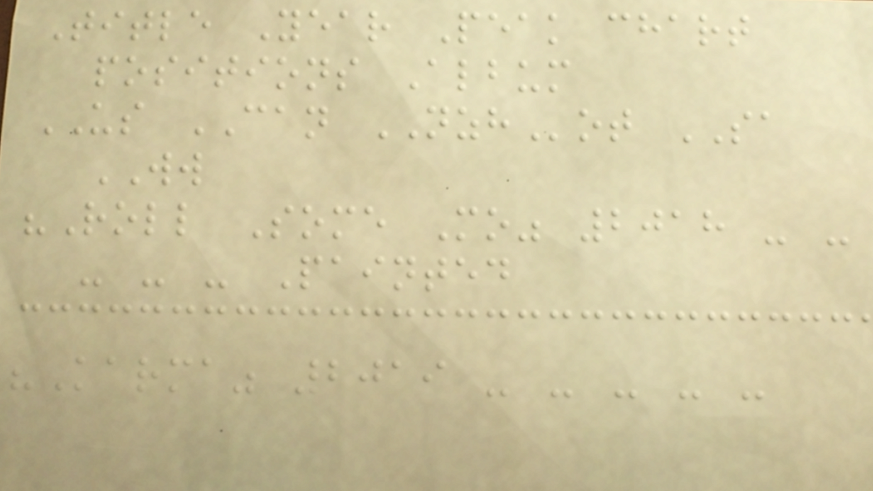Title Year Peak chart
positions Album
US CAN NZHot SA
WW
"Roll Some Mo" 2018 - -
- - - Painted
"Karma" 2019 - - - - -
